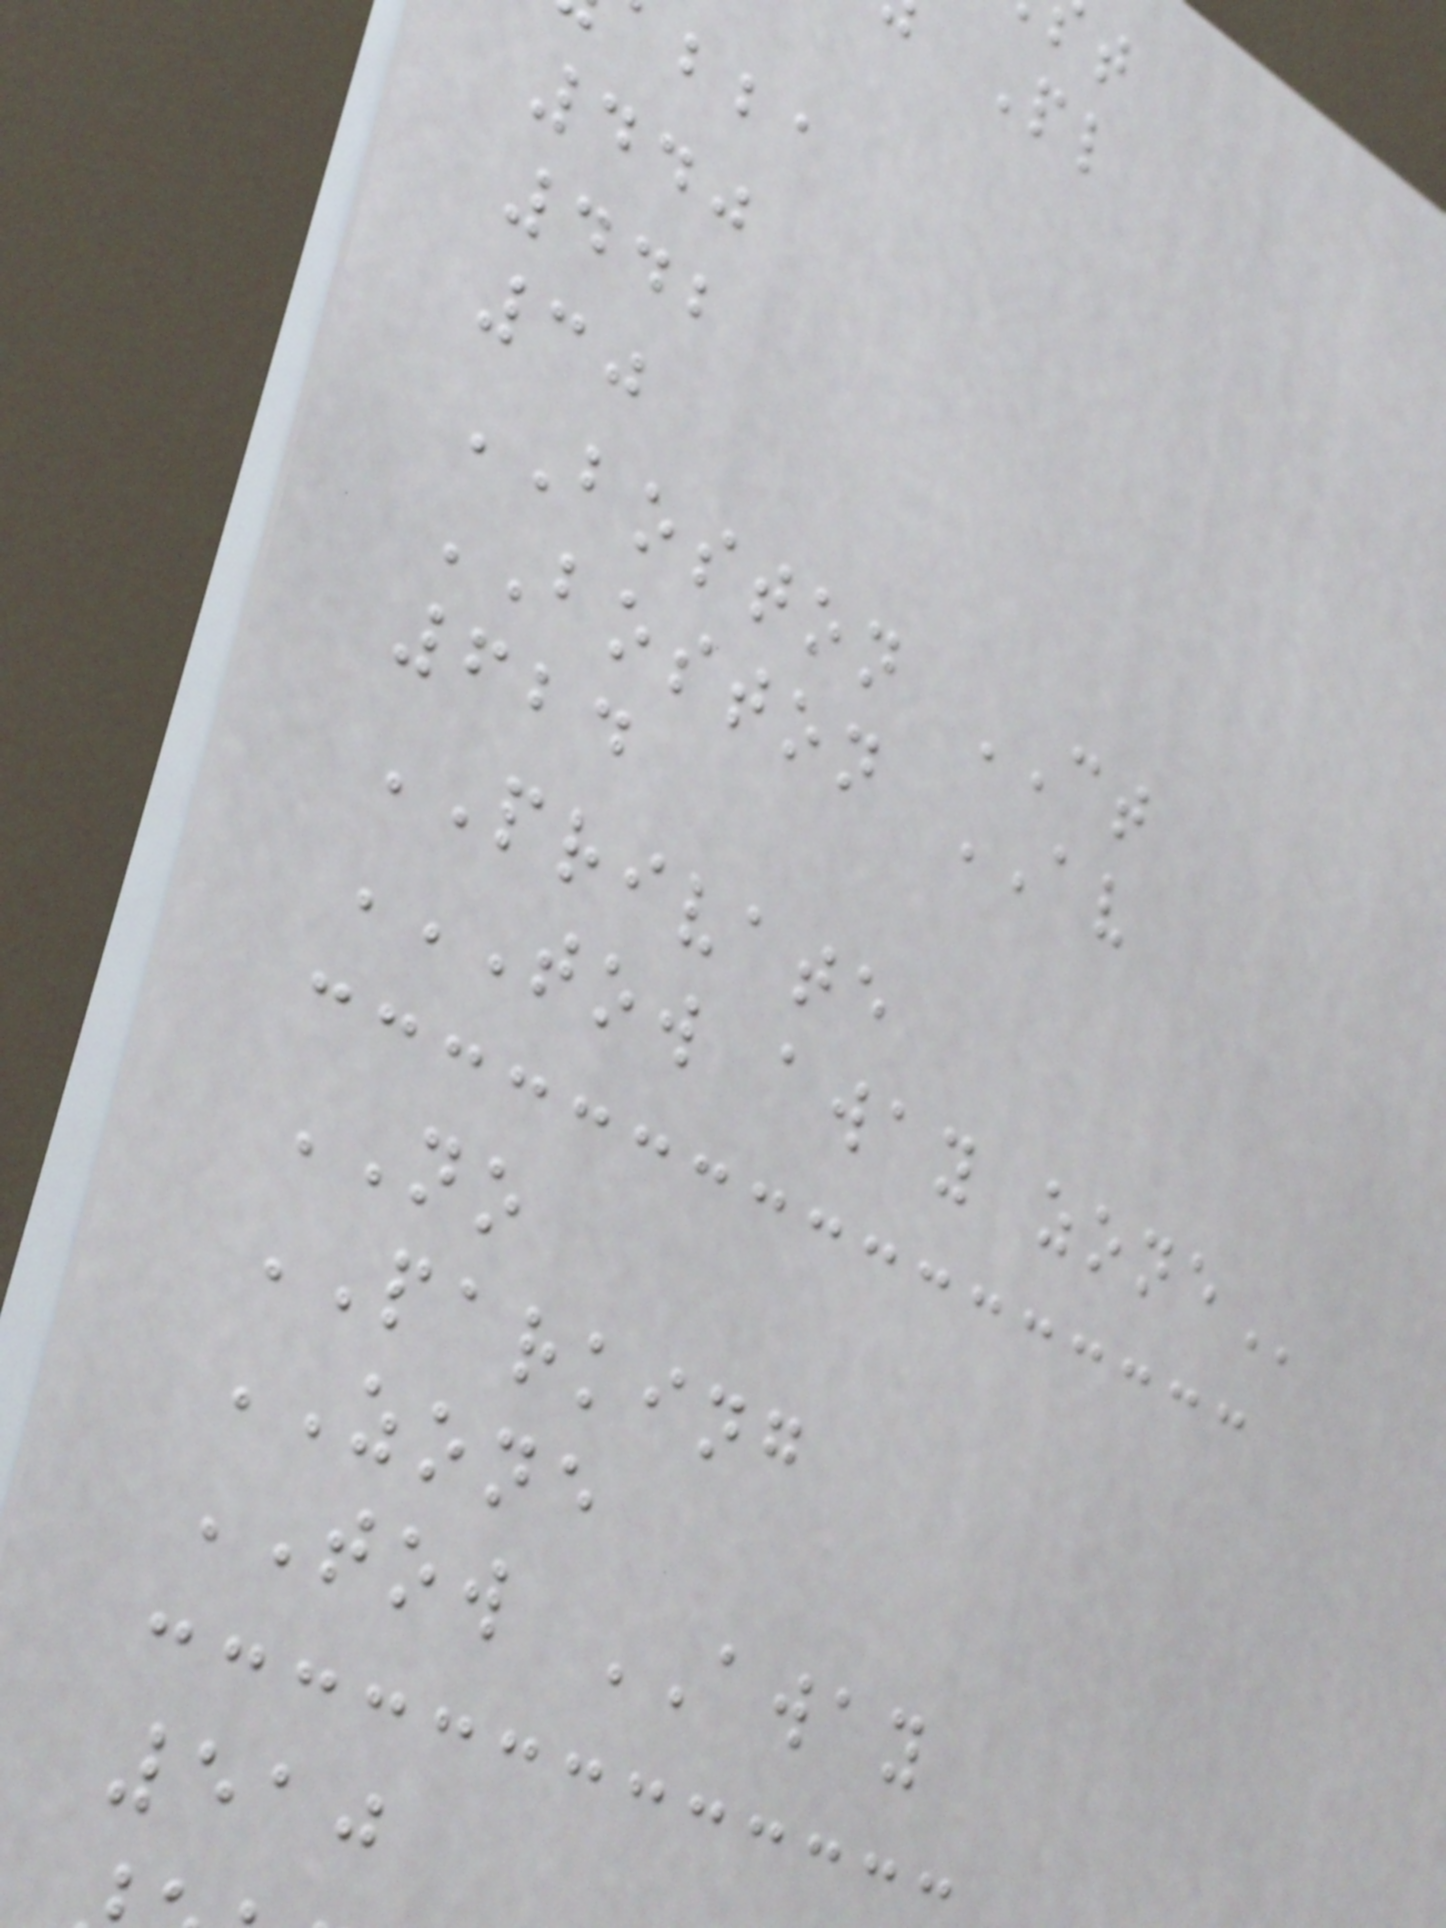440
442
30
BOSTON CT
BOSTON AV
624
PRIVATE
TOW AWAY ZONE
NO
PARKING
ZONE
TOW AWAY
510
